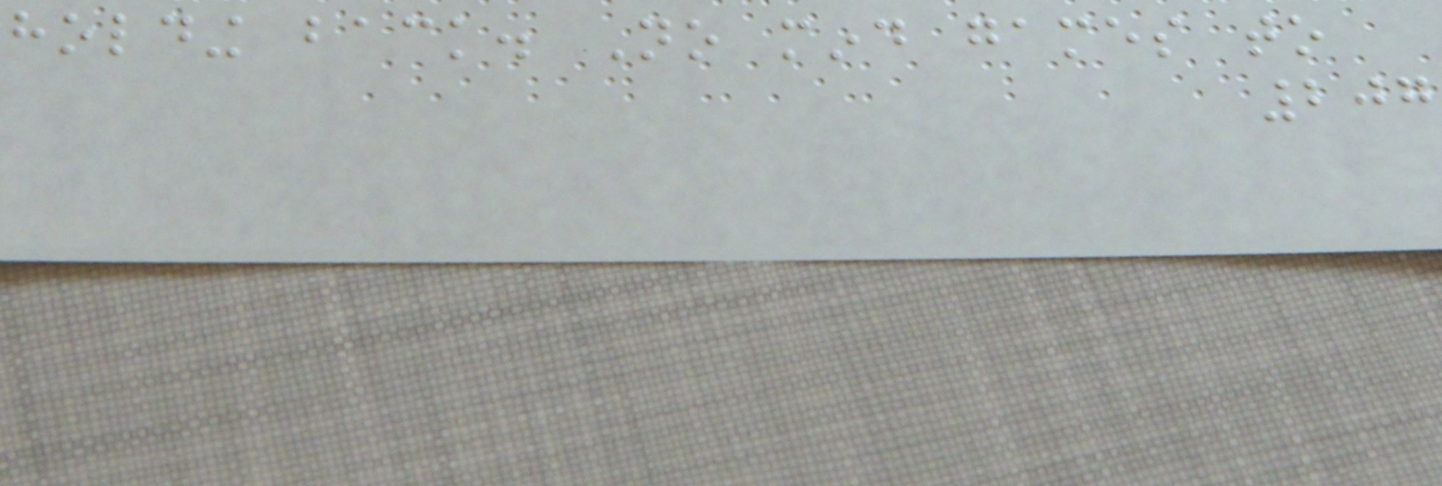holding back. No mind games to
207
